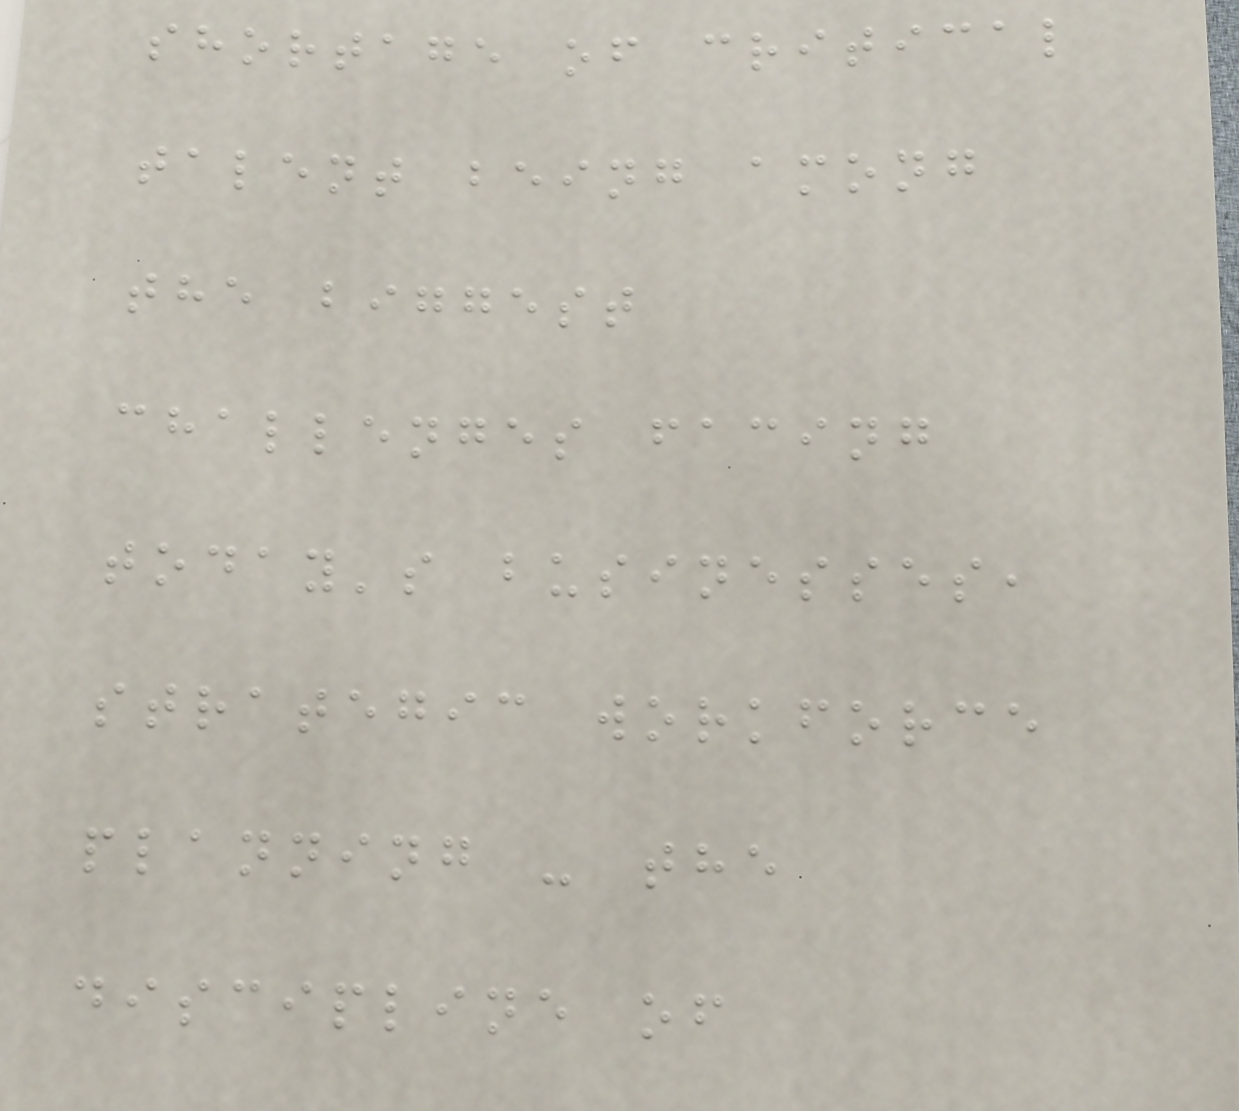shortage of critical
talent being among
the biggest
challenges facing
today's businesses,
strategic workforce
planning - the
discipline of
